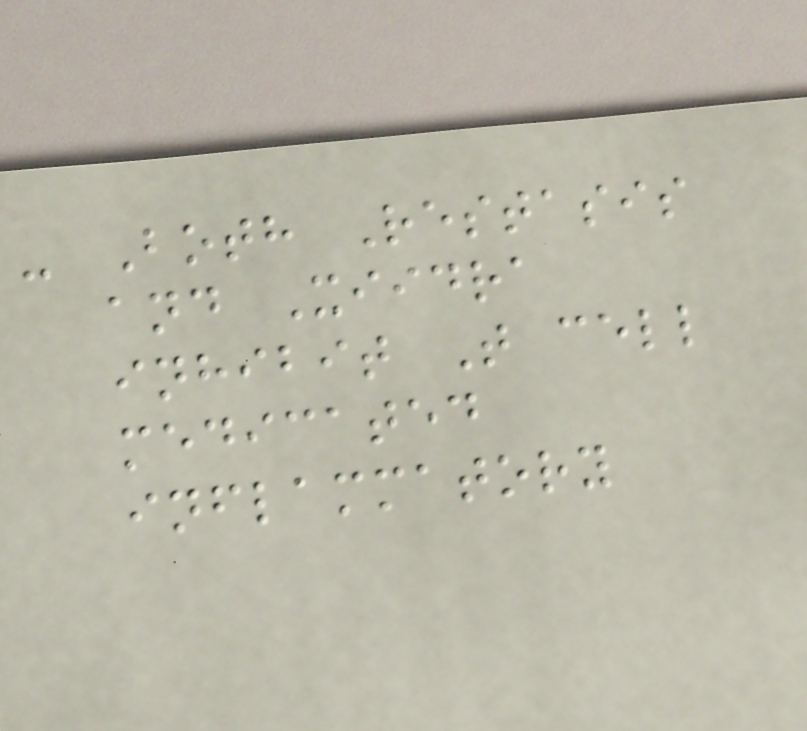- Both Restasis
and Xiidra
inhibit T cell
medicated
inflammatory
